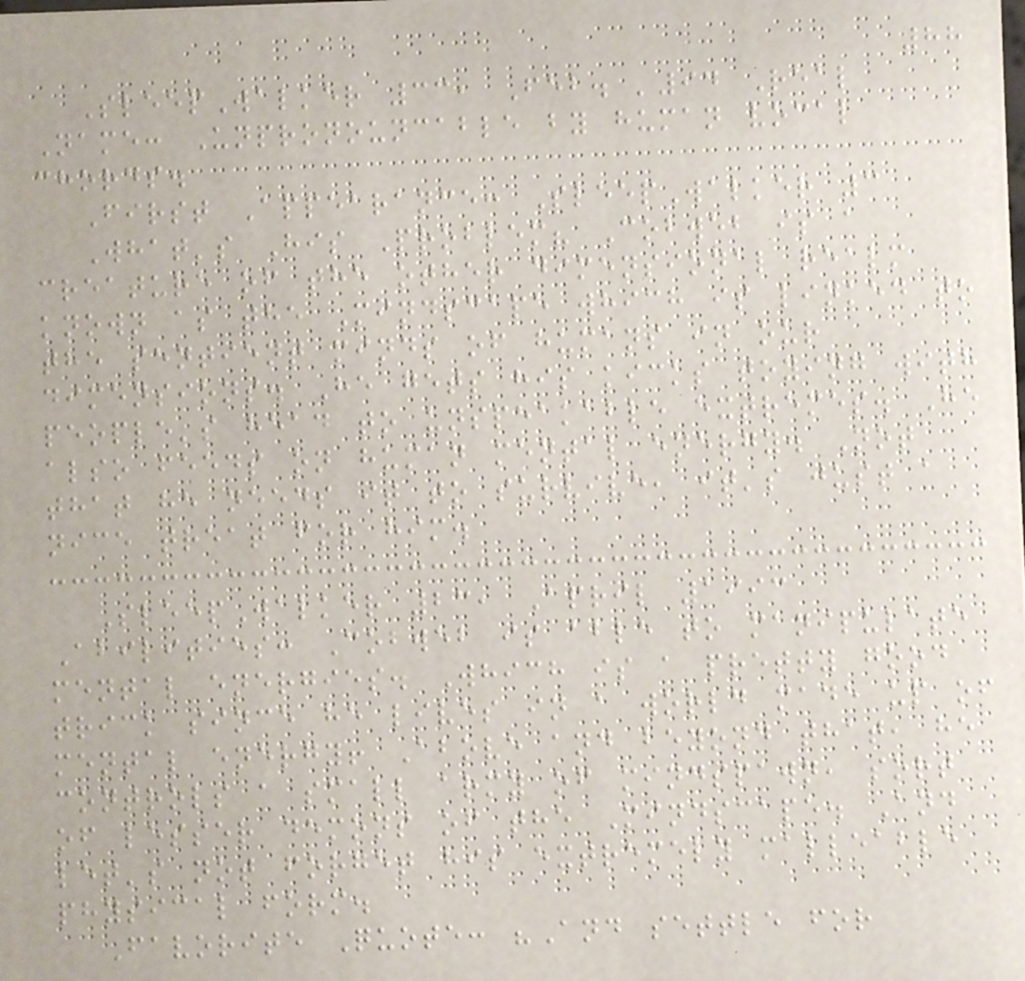88
SleepWalker 33, Feb. '94 Real
Name: Unpronouncable by human vocal
chords.
First Appearance: SleepWalker 3
What's His Problem? Cobweb is a
creature of the other dimensional realm
known as the Mindscape which is linked to
the sentient minds of humans in our
dimensions. He gets his kicks toying with
people's head to unspeakable extremes. He
also feeds on human mental energy. Not
that he needs it to survive, it's just a
nice treat for him.
SleepWalker 23, April 1993
Abilities: Cobweb is able to manipulate
mental energies. Which is a pretty good
trick since he lives in a world made up of
mental energy! Above and beyond that, he
controls a small army of mindspawn, sort
of lesser demons of the Mindscape. And
let's not forget his extremely malleable
physical form.
Favorite Quote: "And settle for
